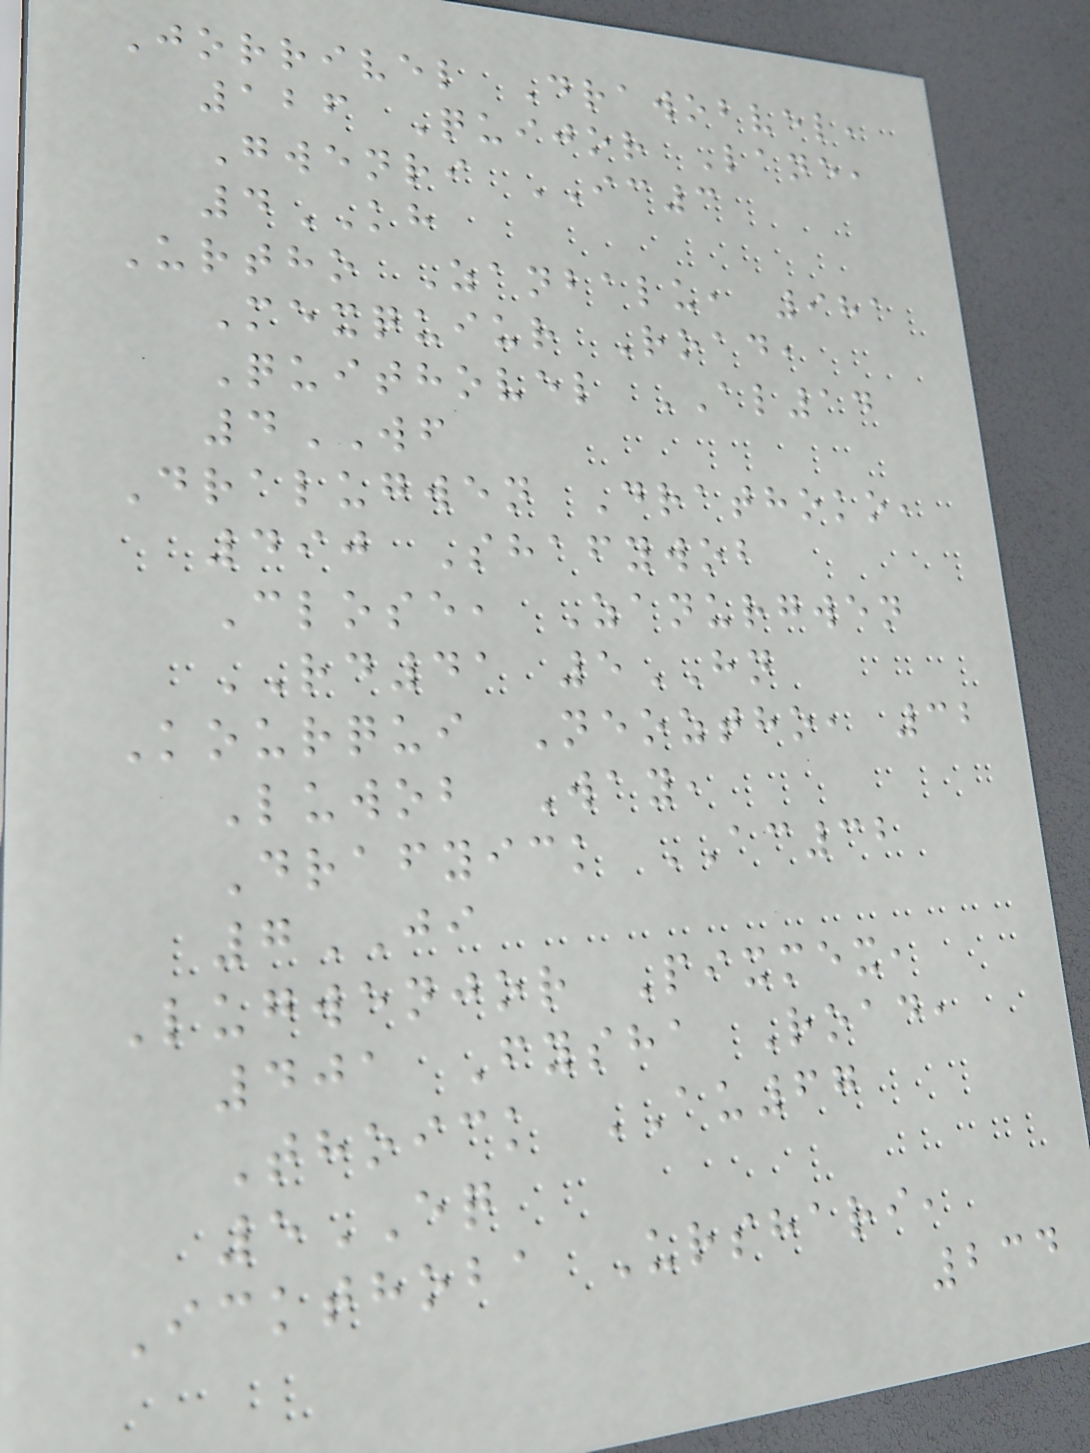Jorrivel Drawobvel,
126 Quijor Lane,
Gwenri IC3
4KH
Urtho Zanbalu, 981
Mexquiur Road,
Quithovel AL14
4WF
Dralugwen Drathoko,
490 Shafywob
Close, Zanurgwen
RD41 5HN
Kourqui Neoztho, 32
Luwob Way,
Drafyick AC32
7JI
Lugwenjor Pixmex,
401 Fysha Road,
Thoick AU67
5EQ
Ickthoba Urshari,
234
